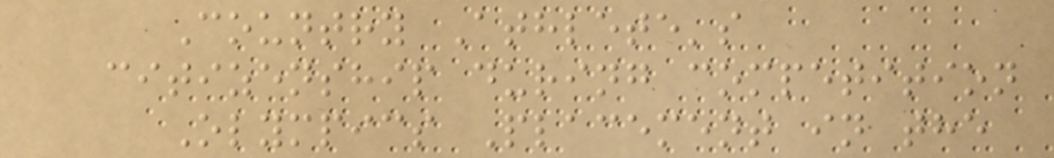Country Athlete's
citizenship during competition
Olympics Placement in the
